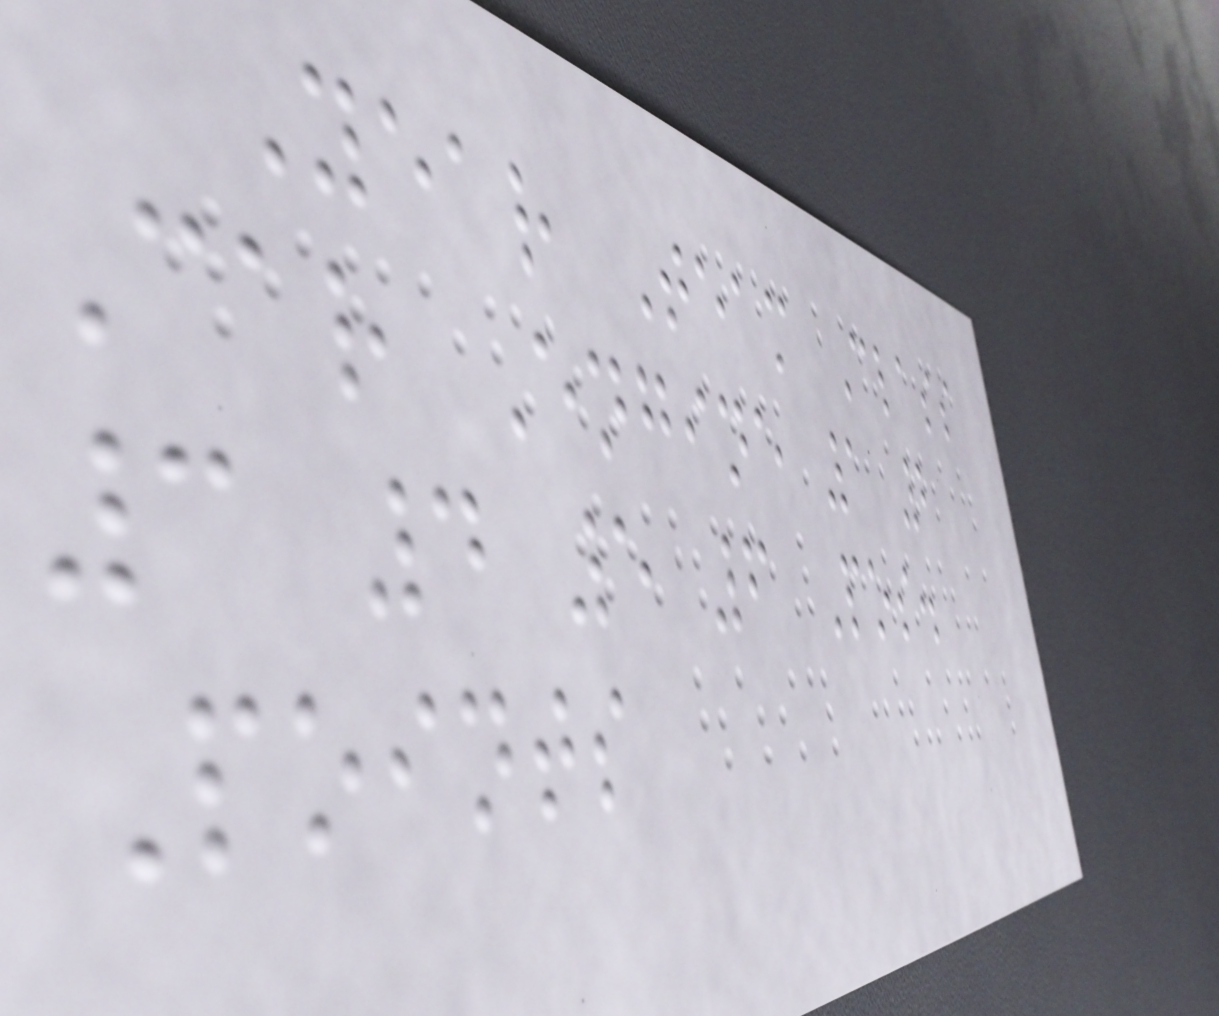Year Team Class
Car Engine 1 2
3 4 5 6 Pos.
Points
